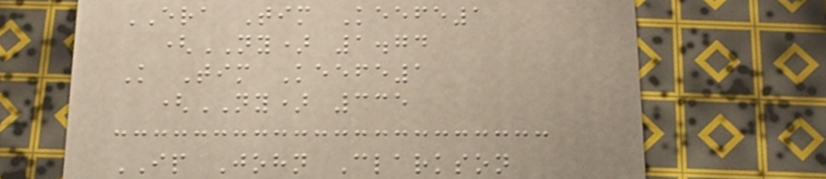ERA Tim Keefe1
(NY) 1.74
K Tim Keefe1
(NY) 335
IP John Clarkson
